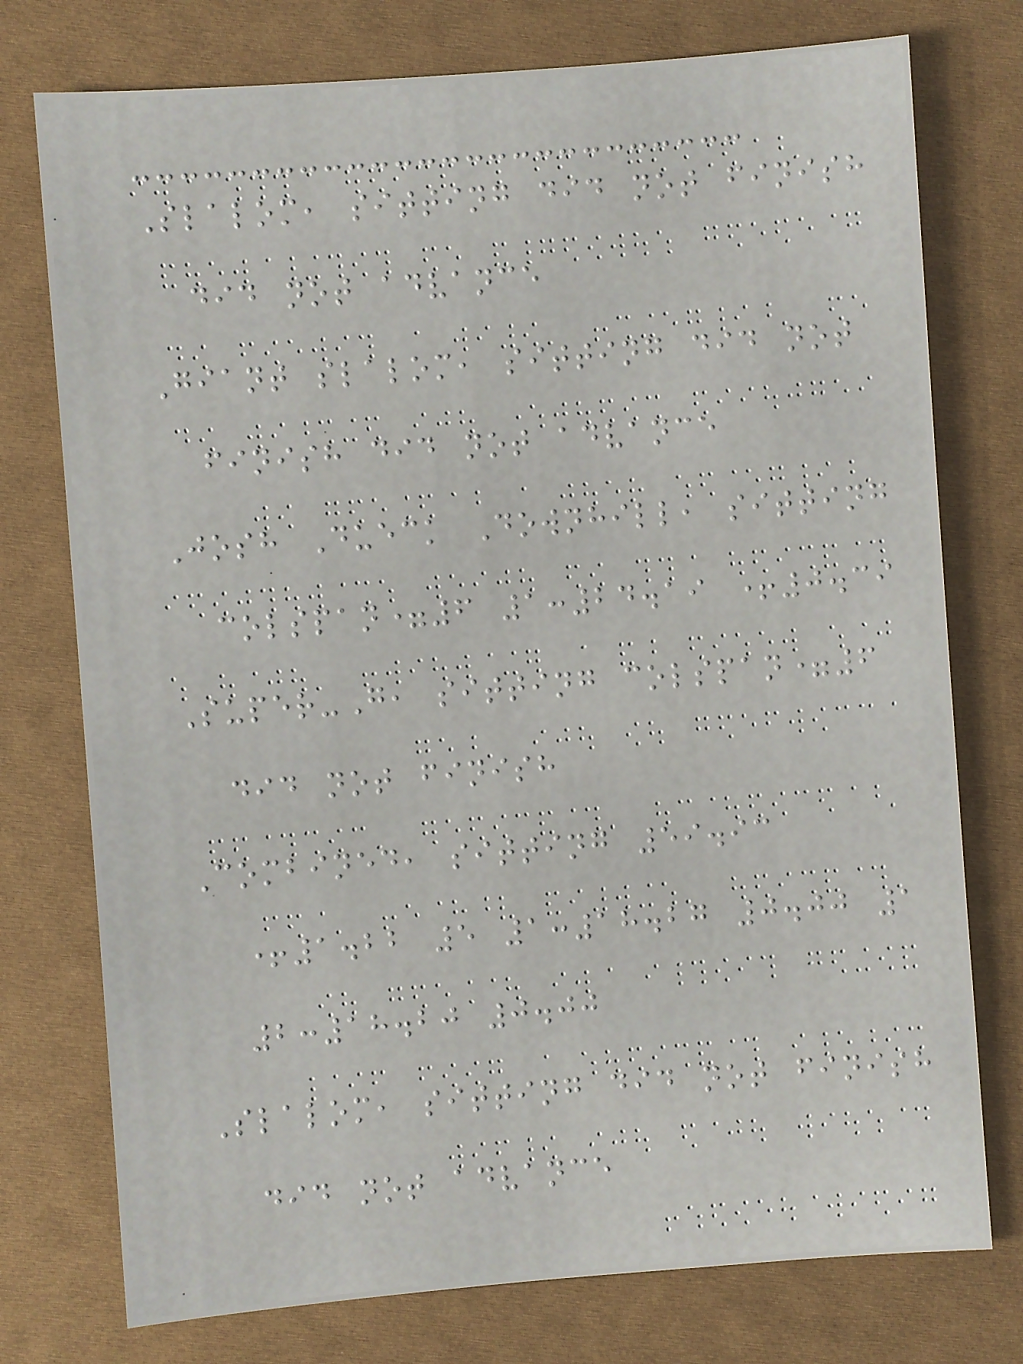Slalom, sitting did not finish
did not advance
Giant slalom, sitting did not
finish did not advance
Josh Dueck Downhill, sitting
colspan=6 1:24.19 +0.39
Super-G, sitting colspan=6
did not finish
Combined, sitting 59.93
+1.22 5 1:18.27 0.00 1
2:18.20 0.00
Slalom, sitting did not finish
did not advance
